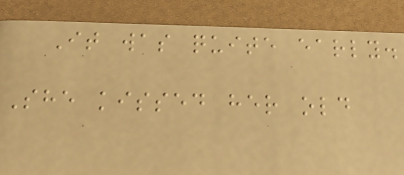It was quite early.
She kissed her old
